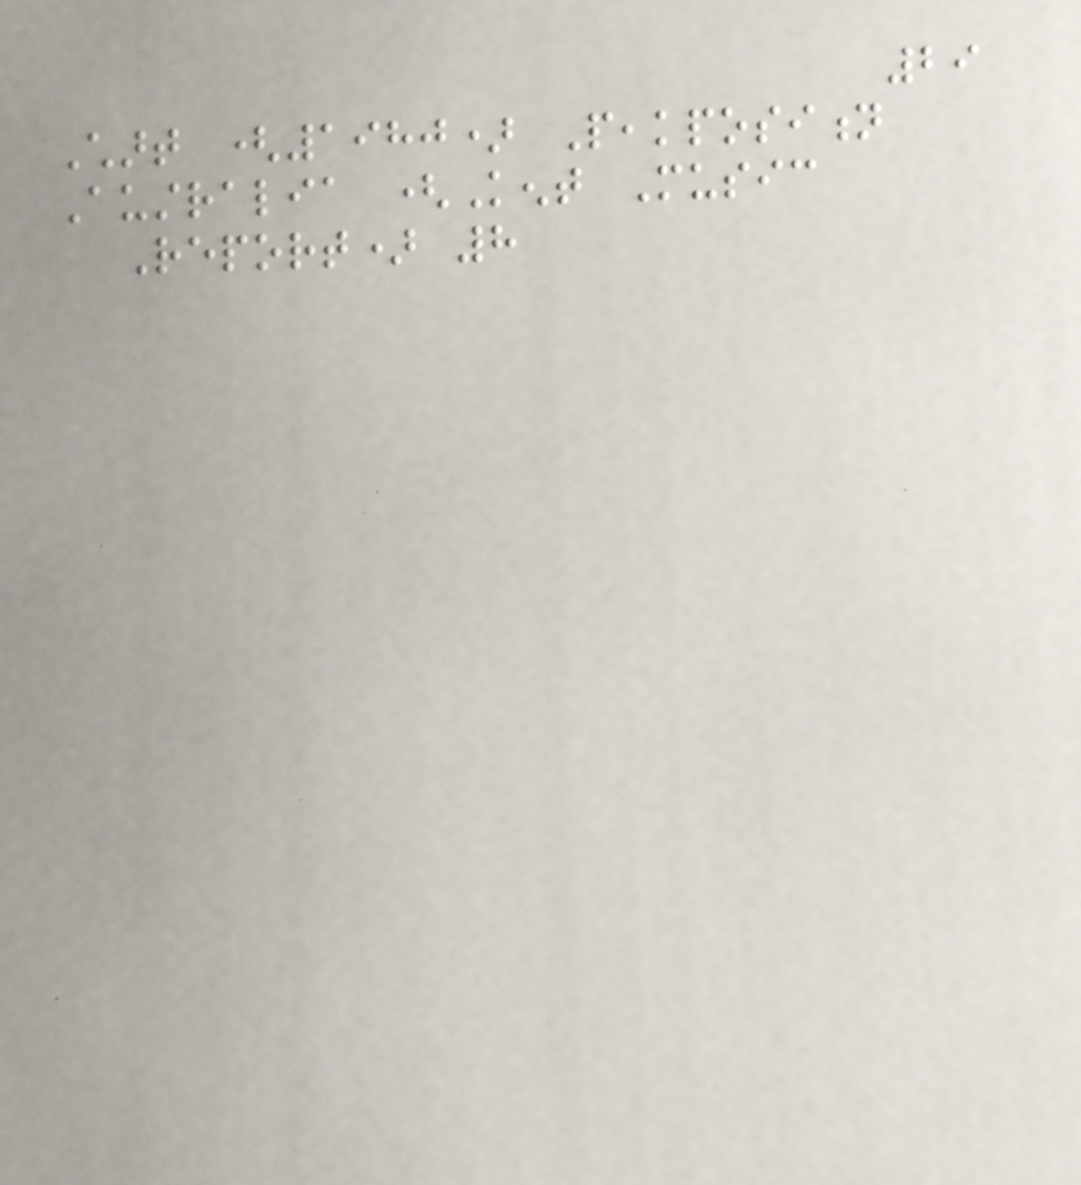29
Chart (1980) Peakposition
Australia (Kent Music
Report) 8
